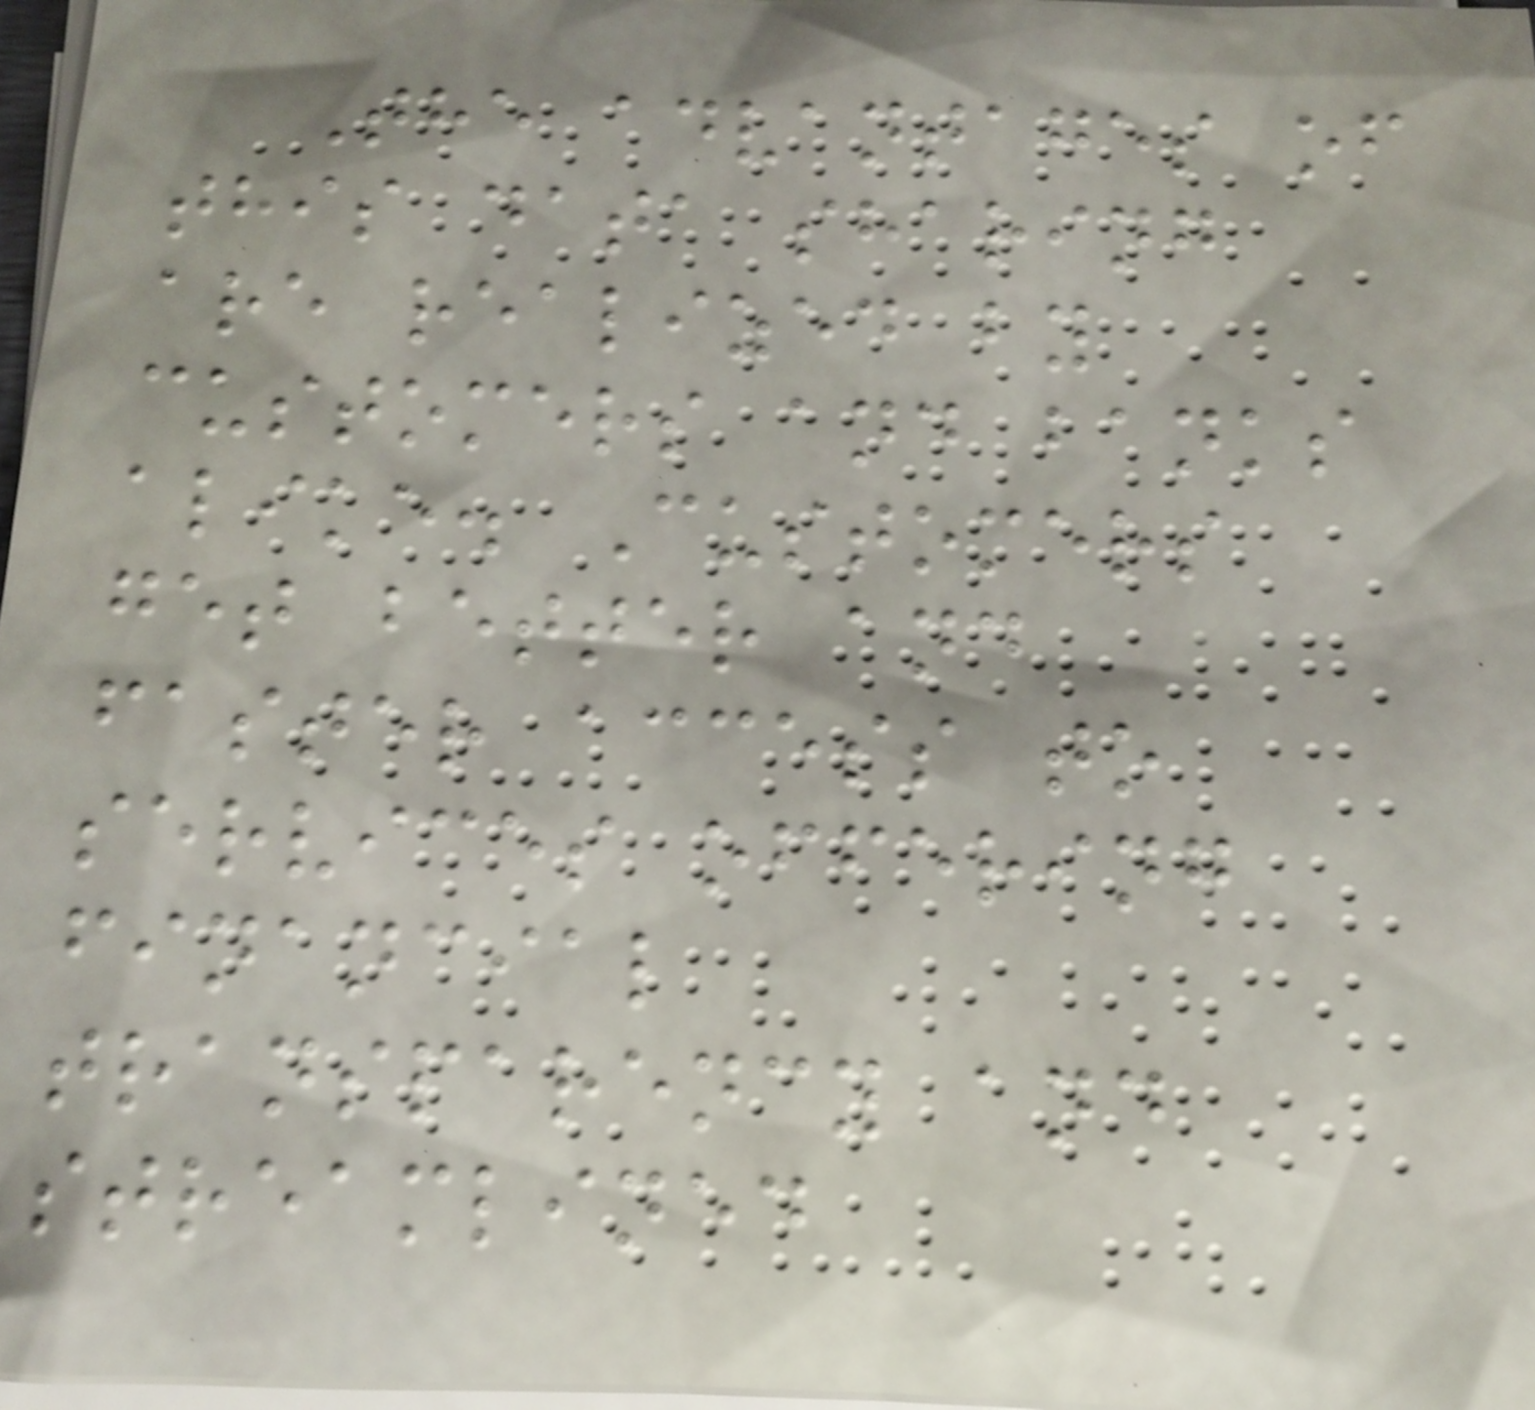The advantages of
this data sharing
are realized by
customers and banks
alike. Customers
get better and
faster access to
services offering
financial
transparency and
streamlined
